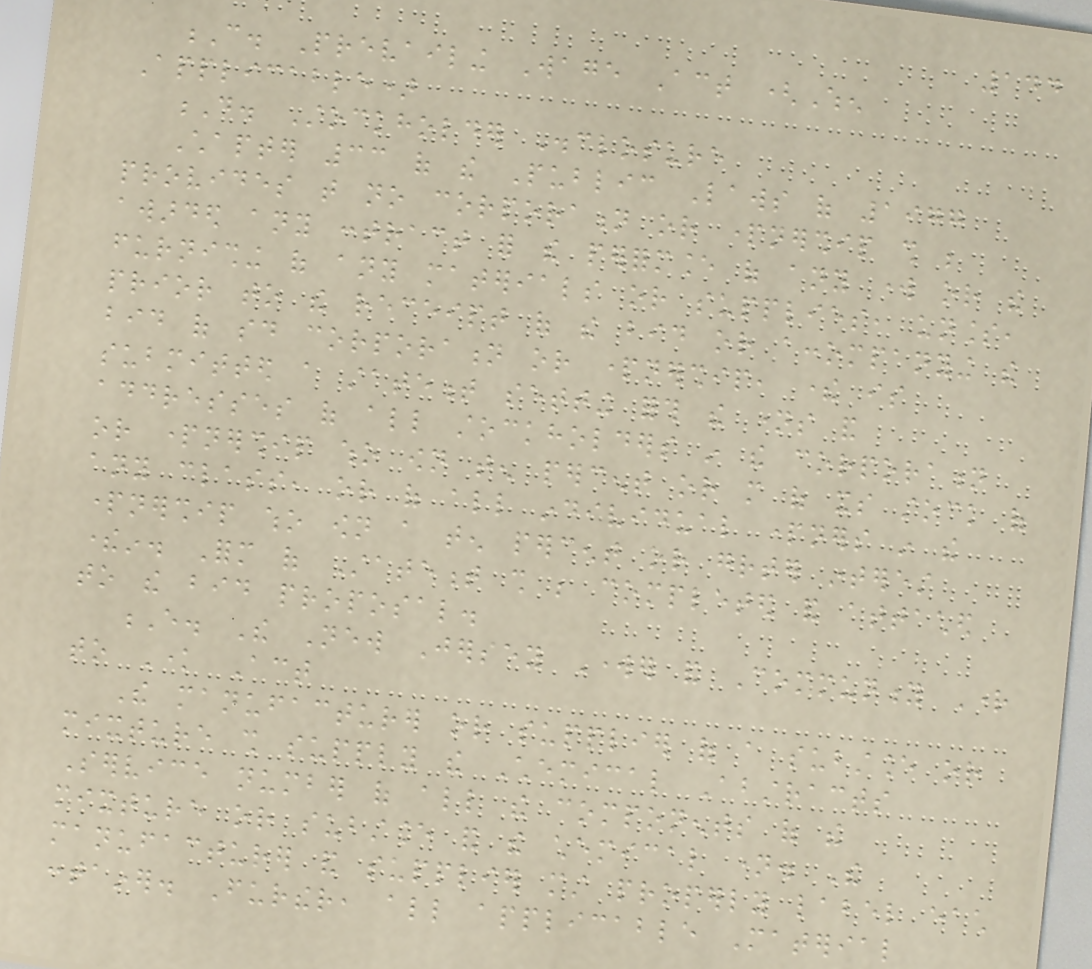144
C. Prevailing Wage Act (When
Applicable)
D. Stockholder Disclosure
Chapter 33 of the Public Laws of 1977
provides that no corporation or partnership shall be
awarded any contract for the performance of any work or the
furnishing of any materials or supplies, unless,
prior to the receipt of the bid or accompanying the
bid of said corporation or partnership, there is
submitted a statement setting forth the names and
addresses of all stockholders in the corporation
or partnership who own ten percent or more of its stock of
any class, or of all individual partners in the
partnership who own a ten percent or greater interest
therein. Form of Statement shall be completed and attached
to the bid proposal.
E. The New Jersey Worker and Community Right
to Know Act
The manufacturer or supplier of a substance or
mixture shall supply the Chemical Abstracts
Service number of all the components of the
mixture or substance and the chemical name. The
manufacturer and supplier must properly label each
container. Further, all applicable Material
